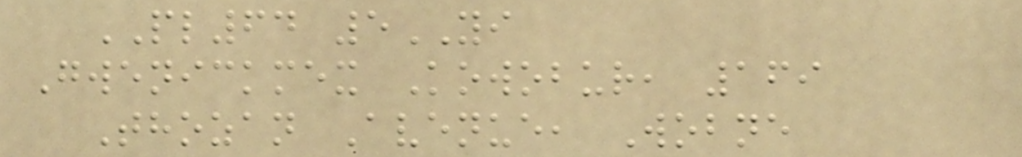PL64 5YI
Gwenickmex Kowobur, 169
Thozan Avenue, Wobne
